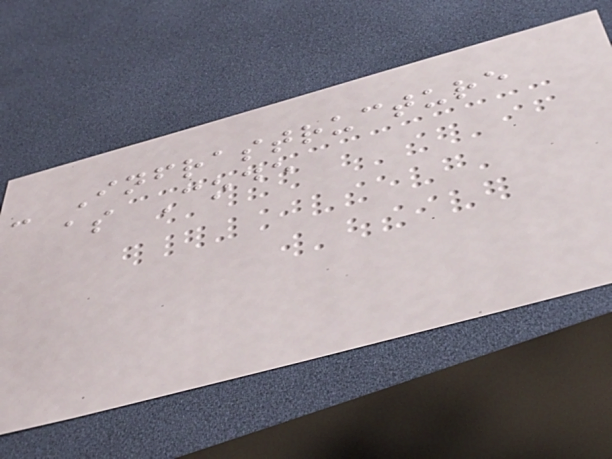- Infrastructure
as Code
